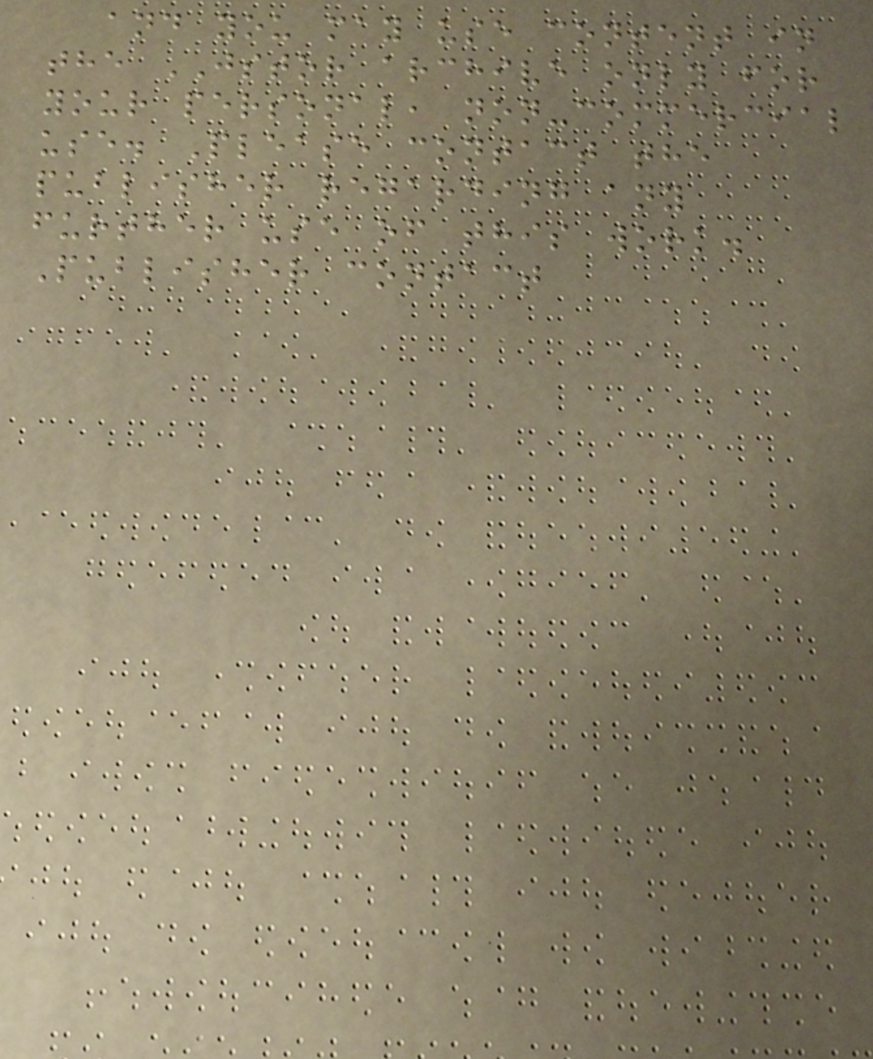and you may use content in
the JSTOR archive only for
your personal, non-commercial
use. Please contact the
publisher regarding any
further use of this work.
Publisher contact
